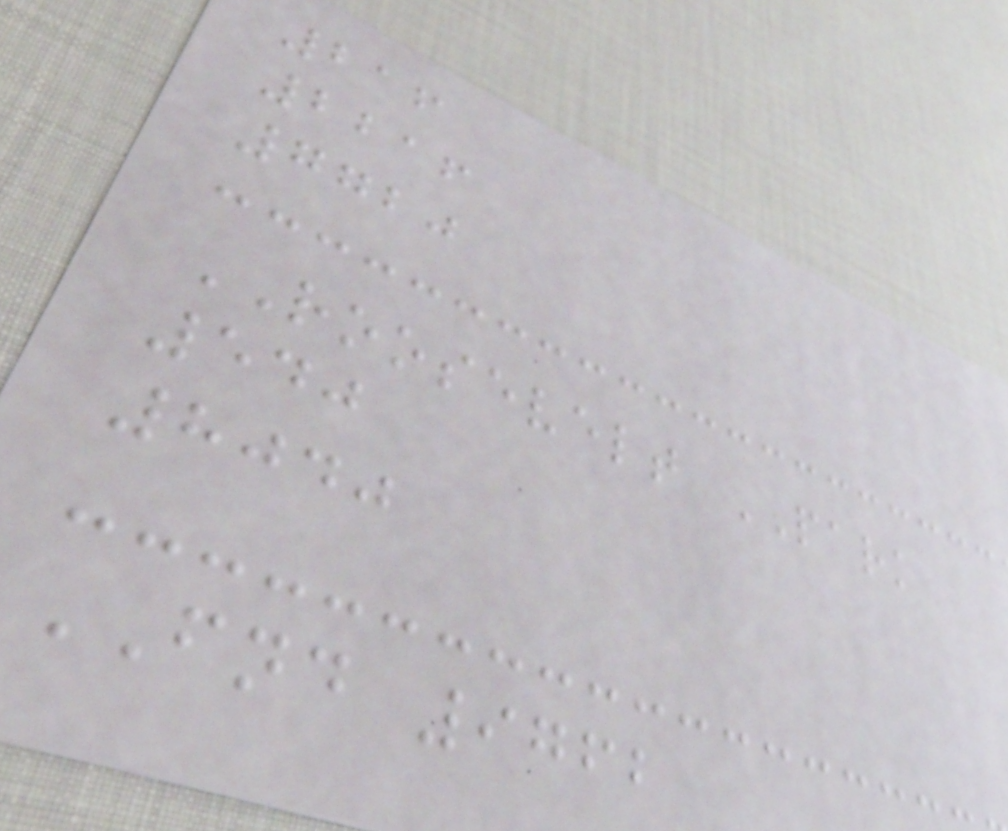216
2216
7720
ROOSEVELT PARK
540
8040
FND 9762
